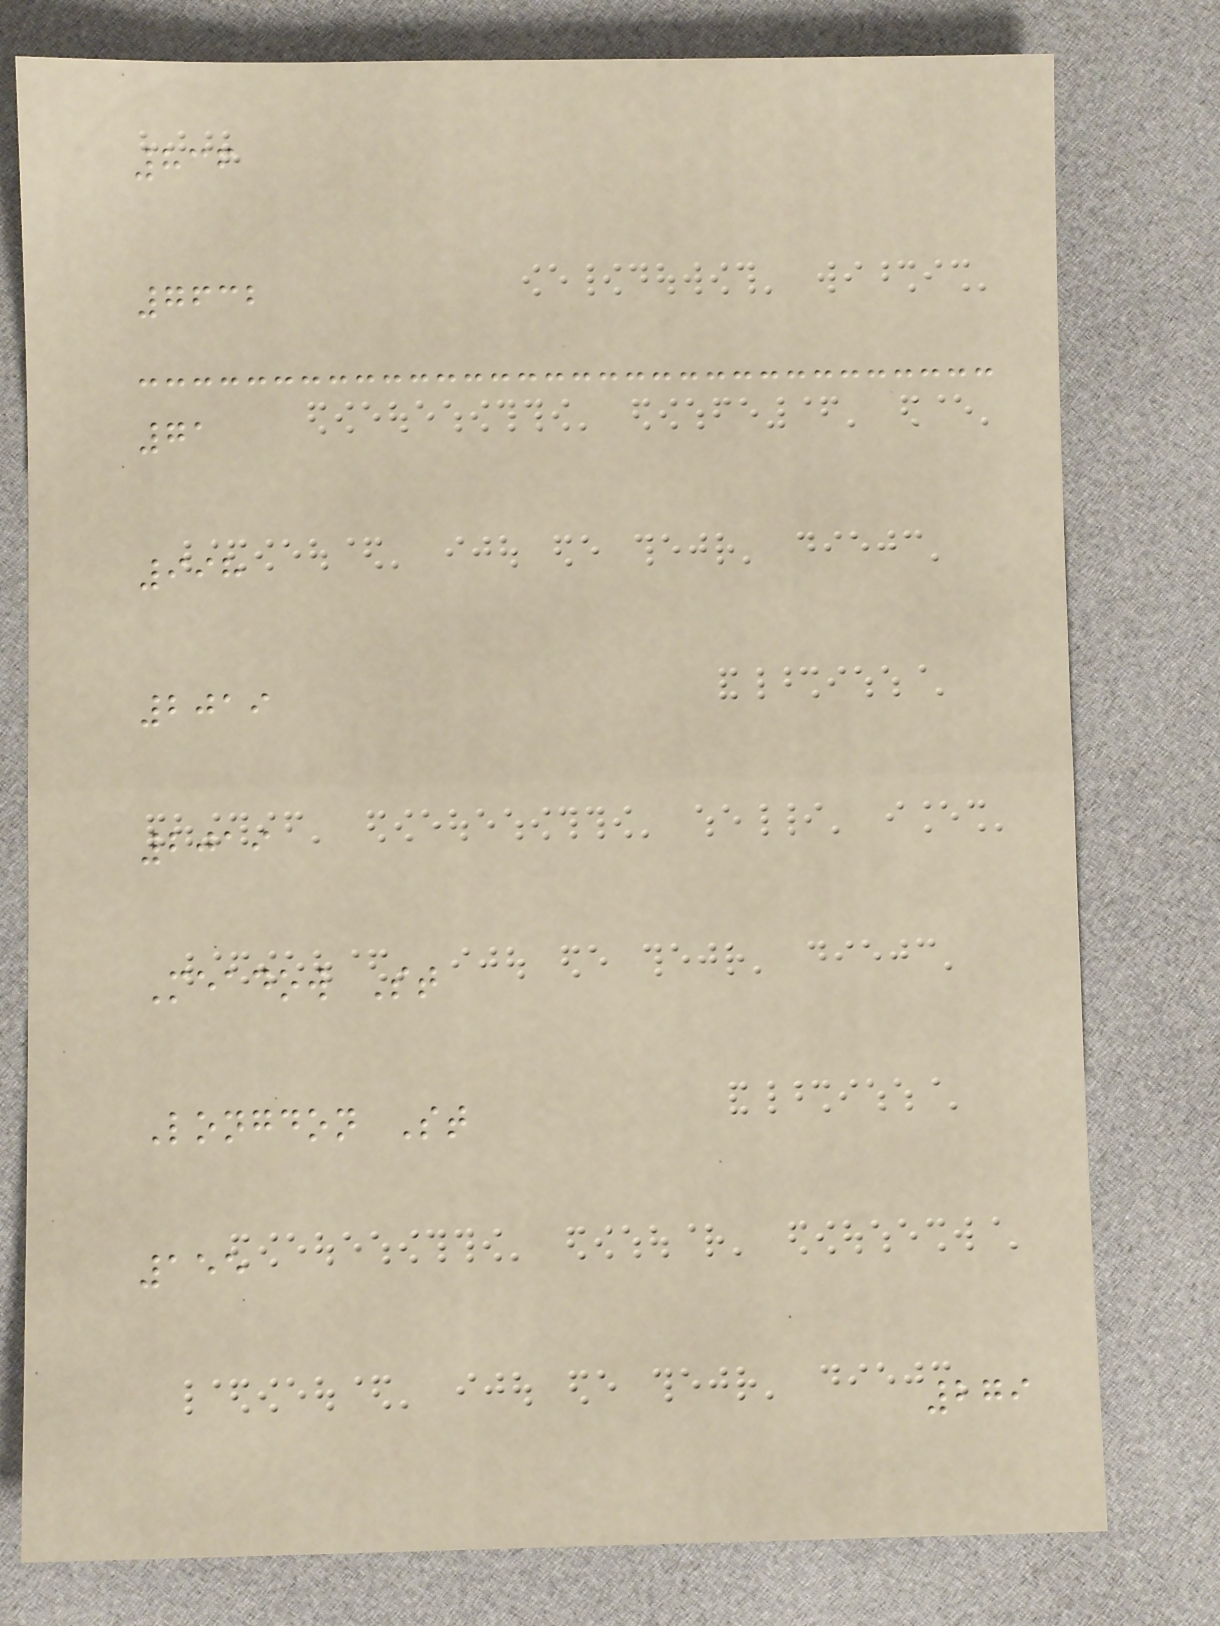836
7632
71
998
2019
2019
Meadow St
Longdon St
155
279
